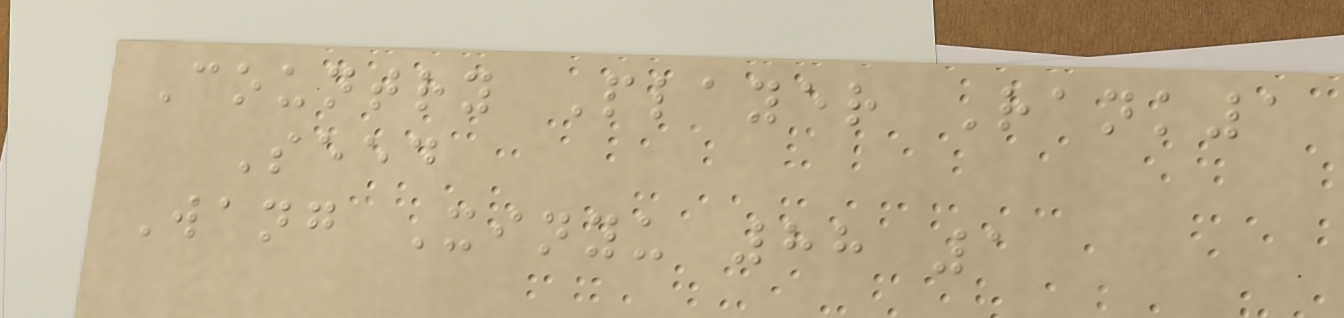Country Player Rank1
Seed
Wang Xinyu 88 1
